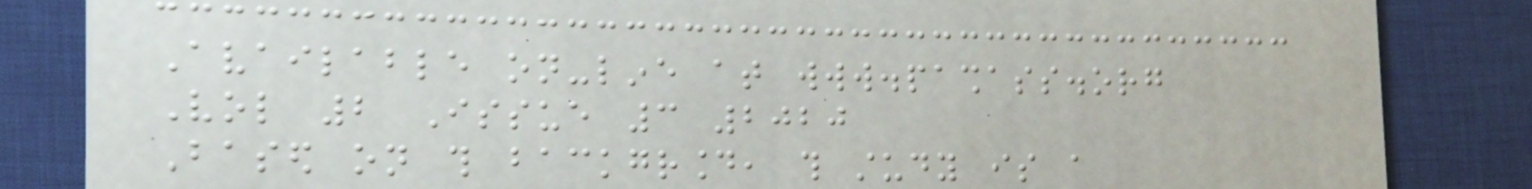Available on-line at www.pashass.org
Vol 2 Issue 3 2020
Based on this background, this study is a
